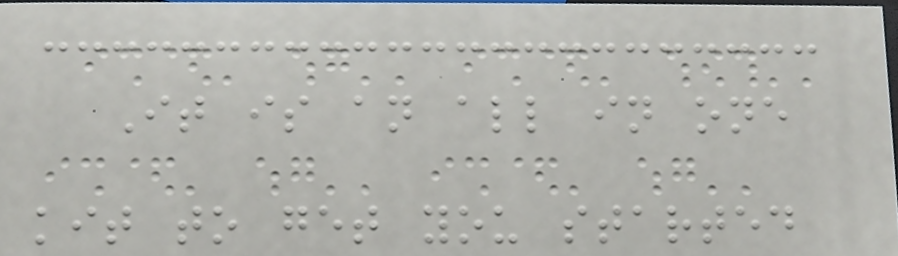It is an all in one
kit to get you started
